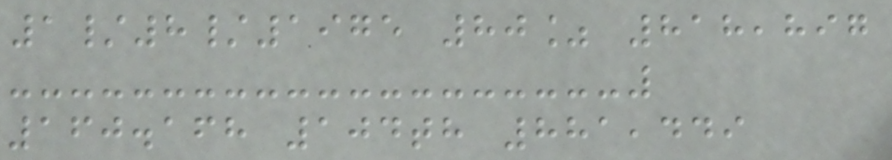1/8/1975 80% 818,897
160.168 104th 881,449
